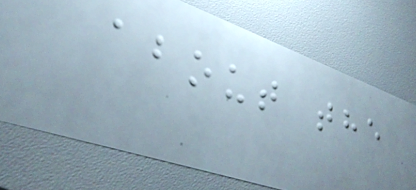about the
